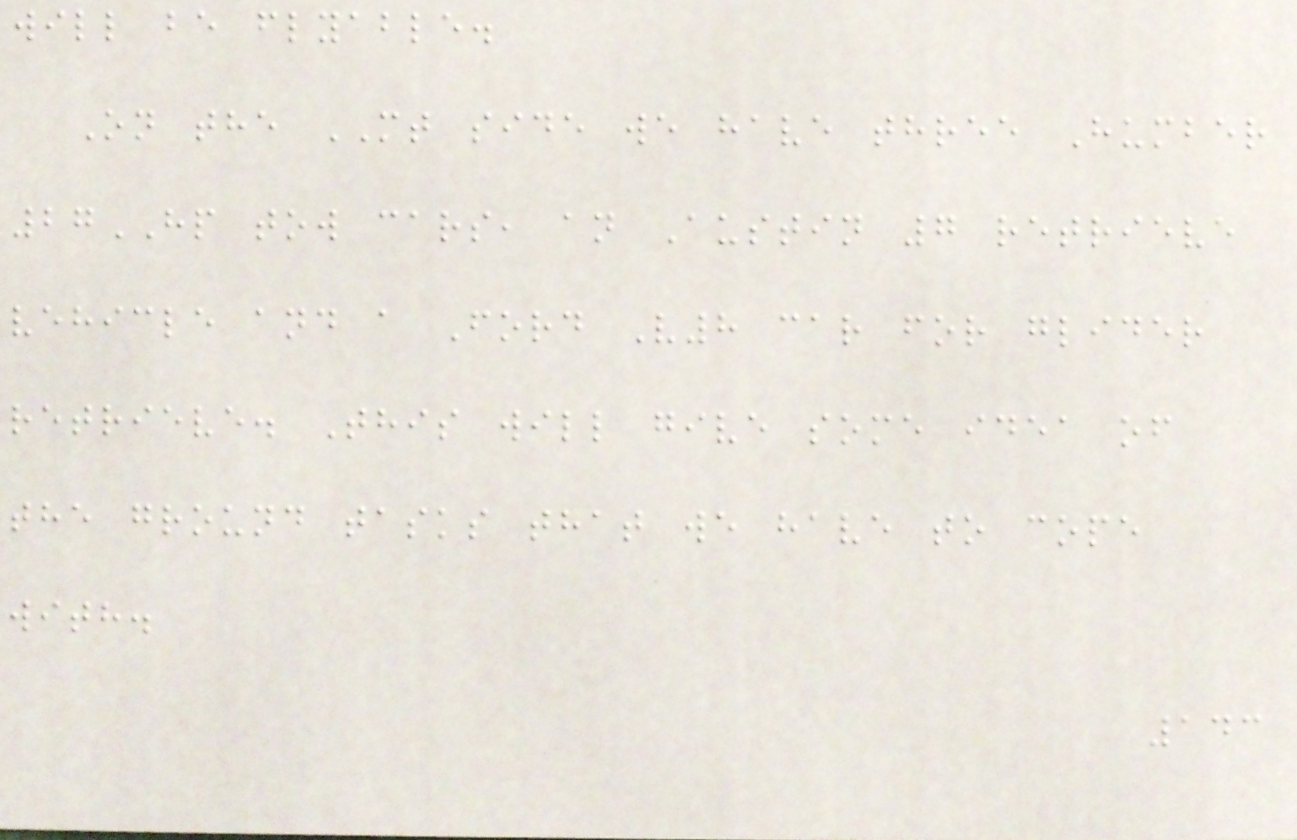will be flyable.
On the MT side we have three Humber
27HP tow cars, an Austin 7 retrieve
vehicle and a Ford V8 car for glider
retrieve. This will give some idea of
the ground tasks that we have to cope
with.
143
